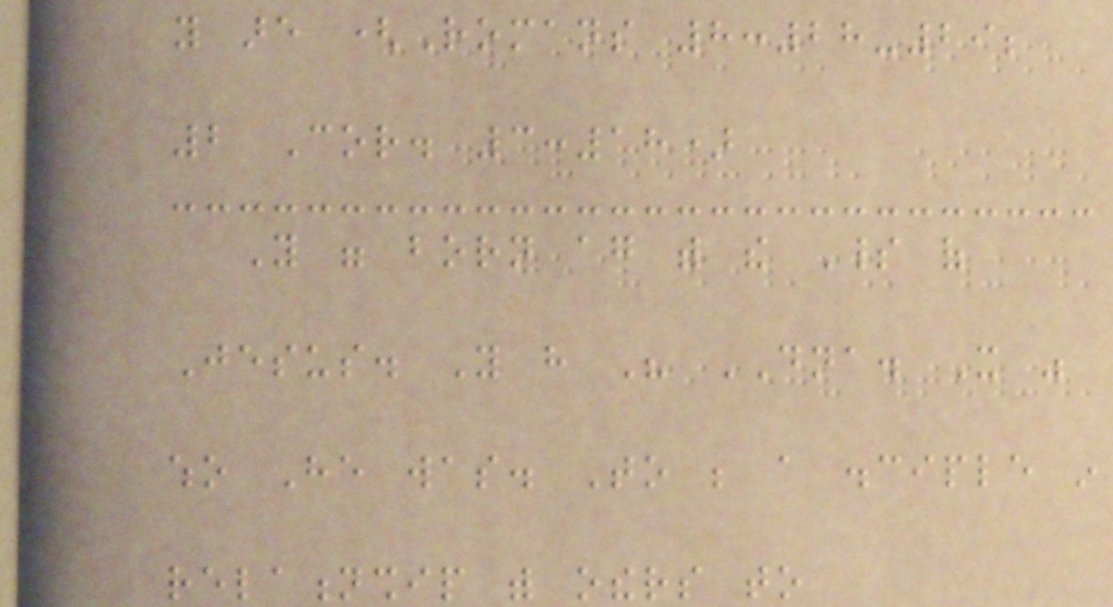you are (Romans 8:28-29;
2 Cor. 3:18)
You were born again with the Spirit of
Jesus. You have His DNA. It was
who He was. To be a disciple in
relationship with others to
